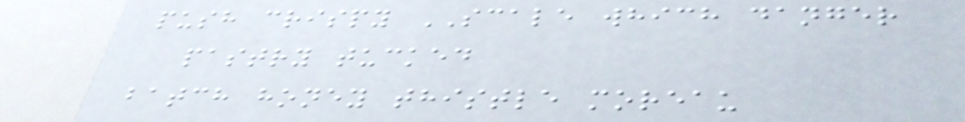push crispy SCALE which danger
pastry tucked
batch honey thistle moreau
